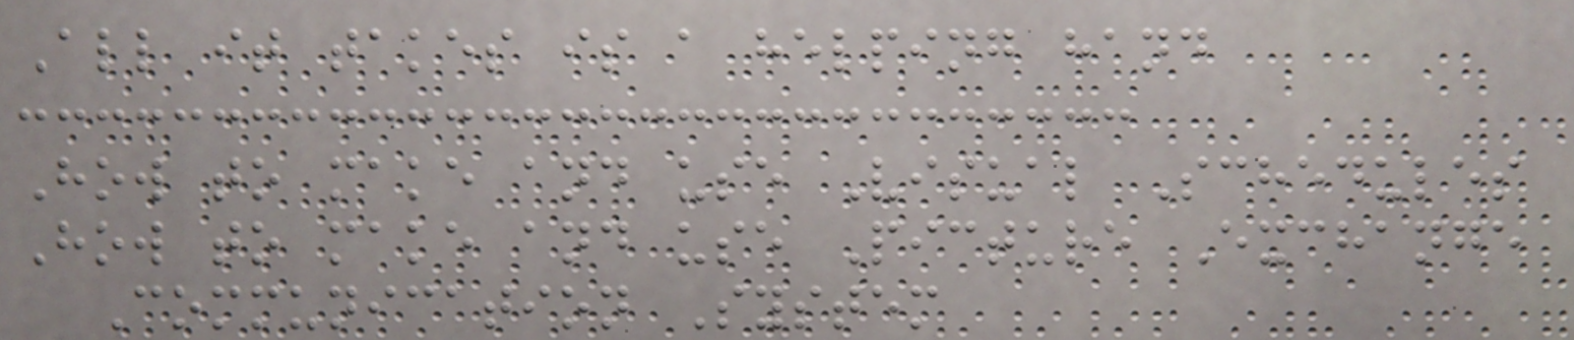All it takes is a helping hand
How to make and use Visual Schedules
How to make and use Picture Exchange
Communication System
